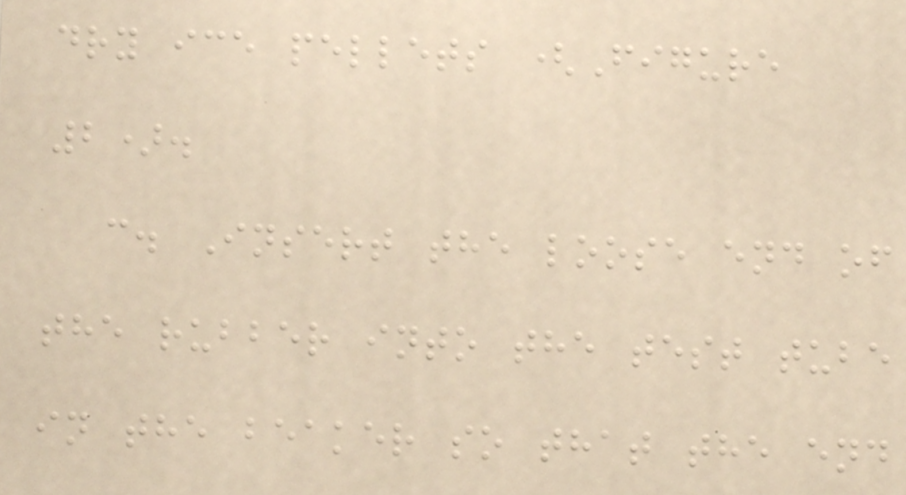dry ice pellets (Figure
2).
c. Insert the loose end of
the rubber into the test tube
in the beaker so that the end
